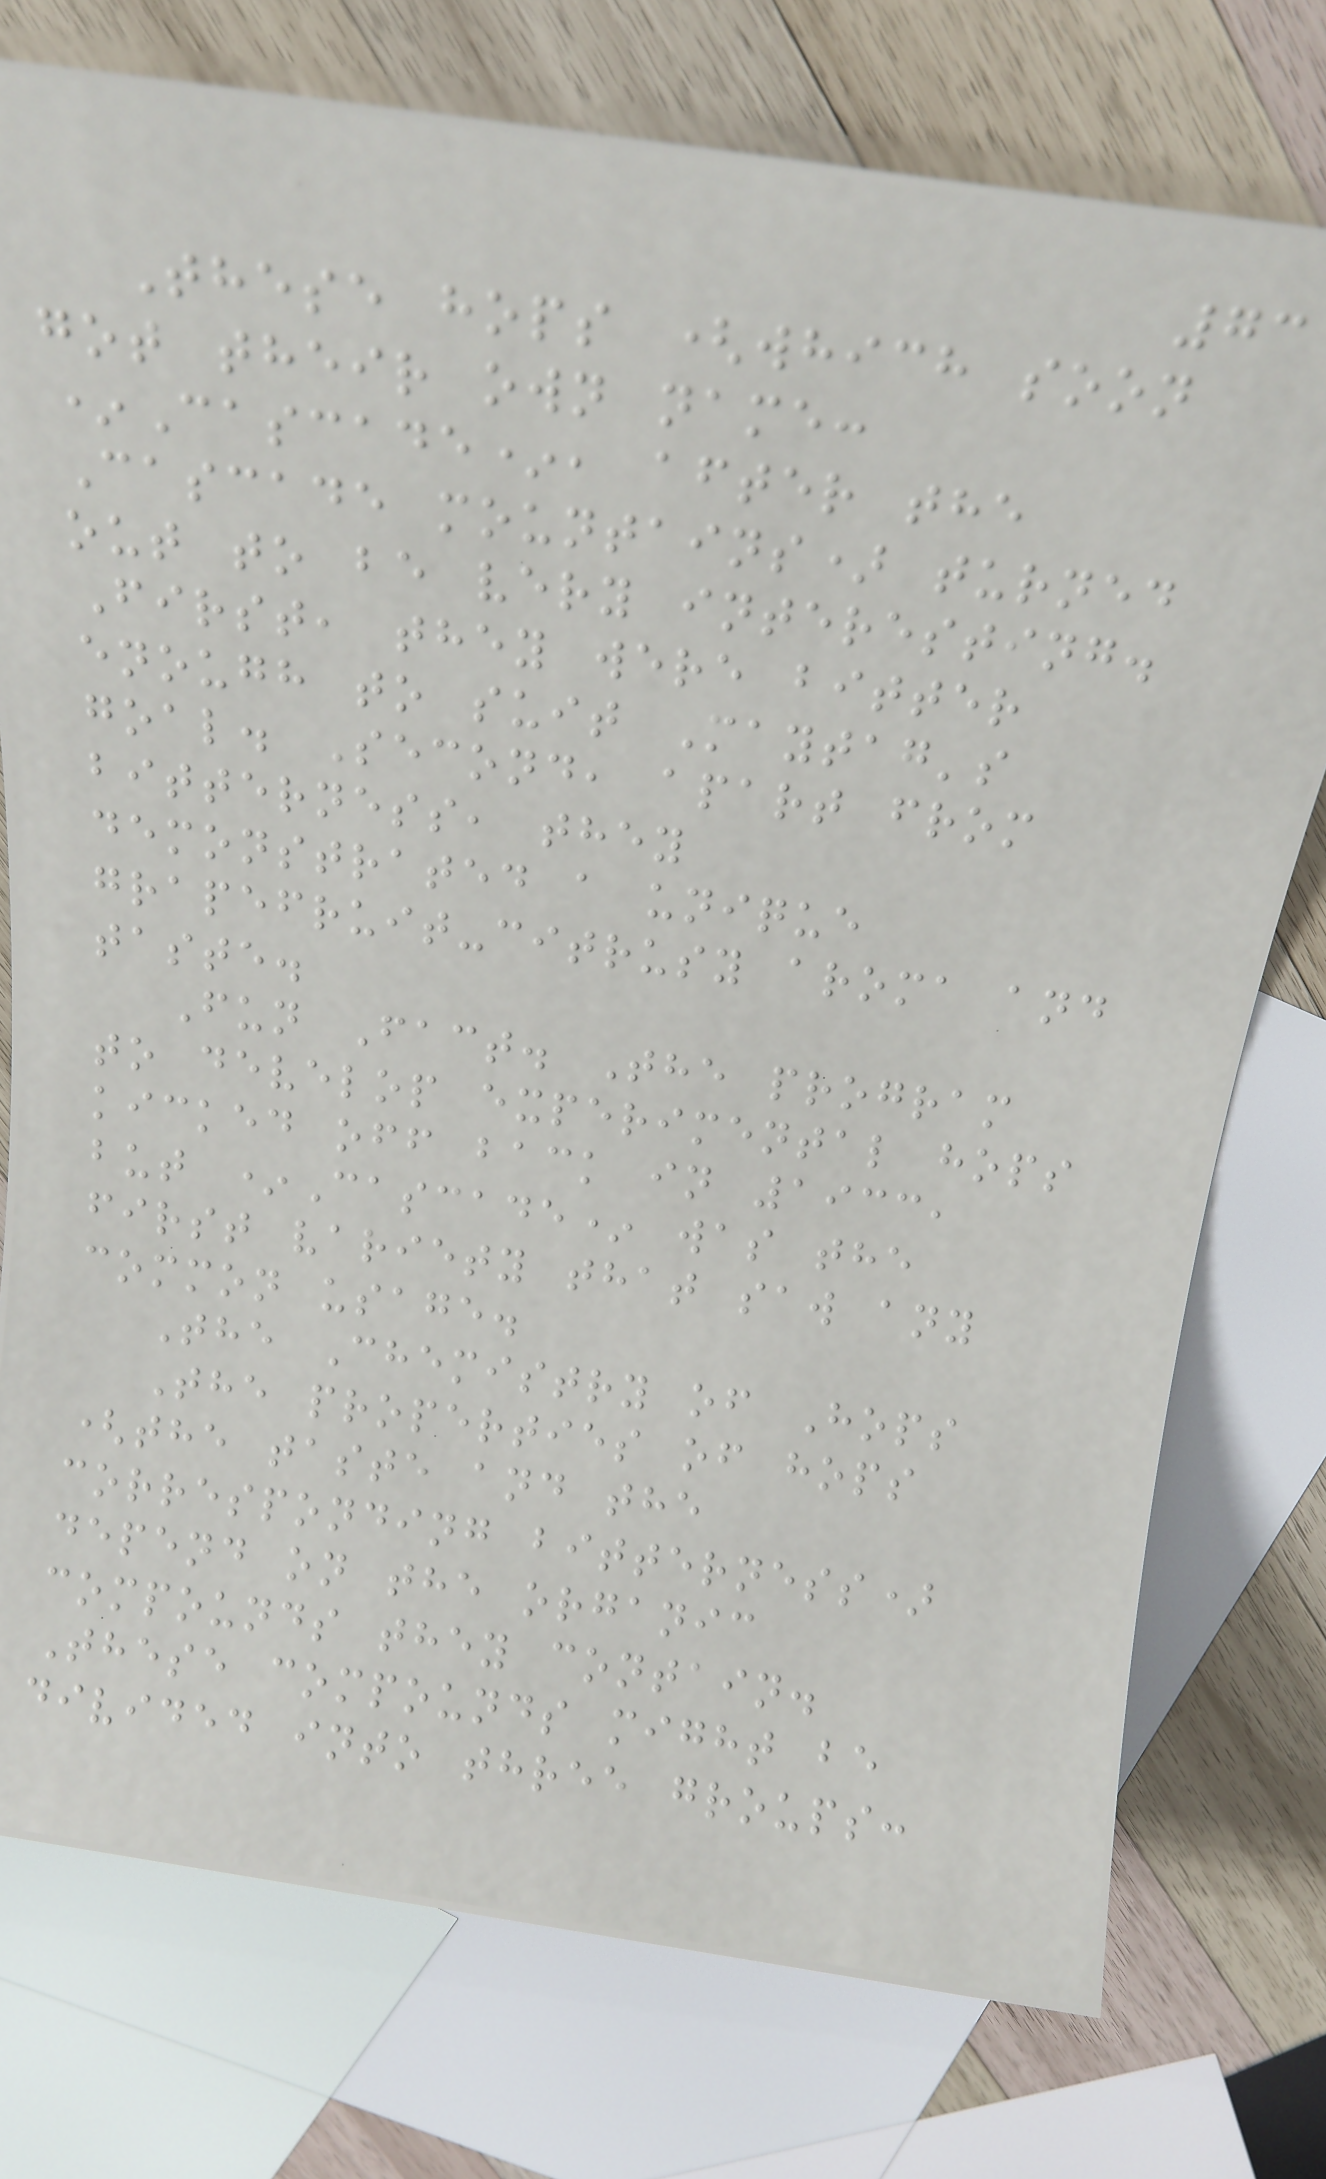73
These hops (which soon
got their own name:
*Cascade*, after the
Cascade mountains) turned
out to be very interesting.
First, they were bitter
enough to suit Maytag's
goal. Second, apart from
bitterness, they
demonstrated a unique
grapefruit-citrusy aroma and
taste.
Fun Fact. The program
to develop experimental hops
kicked off back in 1933,
but *Cascade* was the
first variety that saw any
common usage.
The Chemistry of Hops
The properties of hops
(the taste and the
corresponding bitterness)
depend on the organic
compounds they contain.
These compounds might be
divided into three groups:
